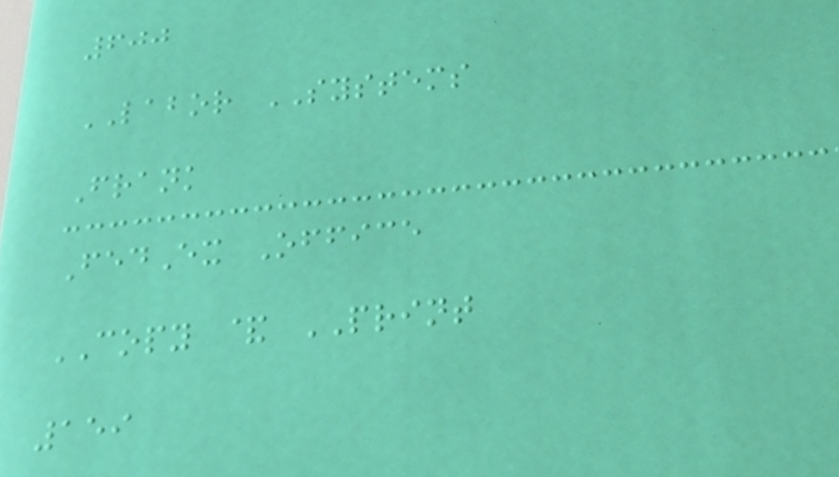600
LABOR SYSTEMS
Frank
FedEx Office
COPY & PRINT
159
